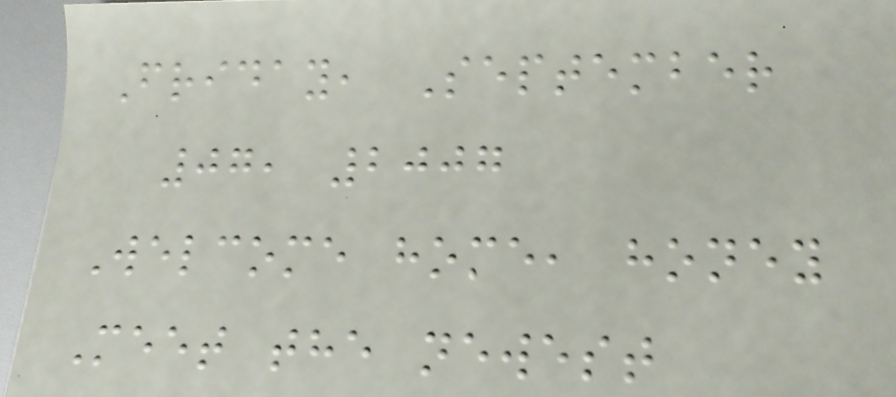Friday, September
07, 2007
Welcome home, honey
Meet the newest
